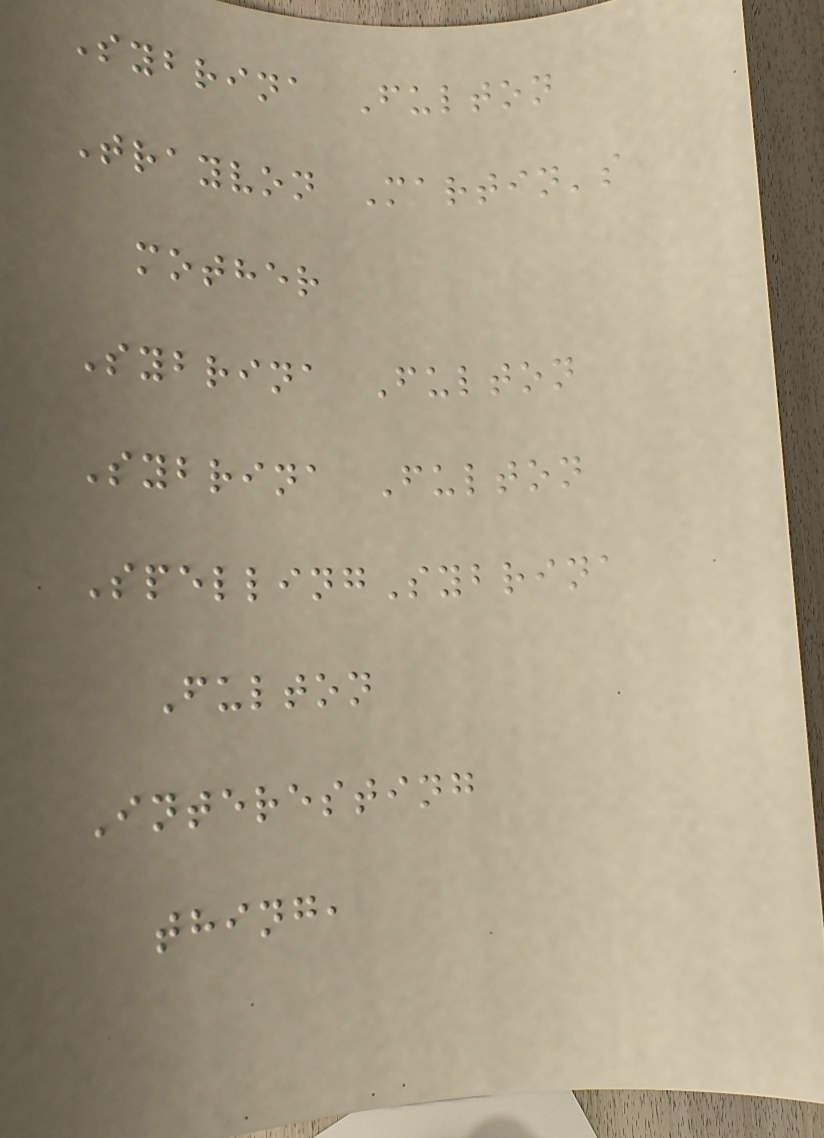Sybrina Fulton
Trayvon Martin's
mother
Sybrina Fulton
Sybrina Fulton
SpellingSybrina
Fulton
Interesting
thing,
